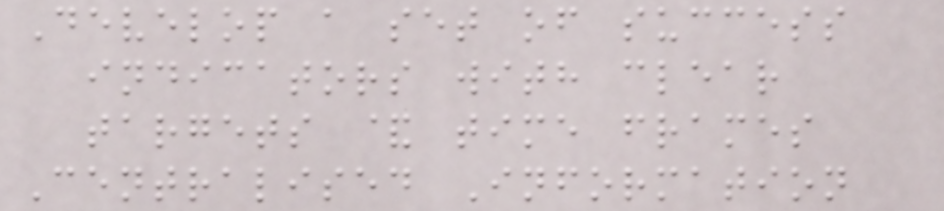Develop a set of success
indicators with clear
targets & time frames
Centralised Information
